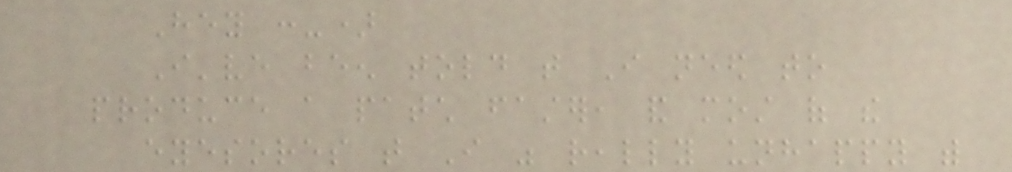Hey :-)
I've been told that I need to
produce a patch faster, and most of the
eyesores that I was really unhappy with
